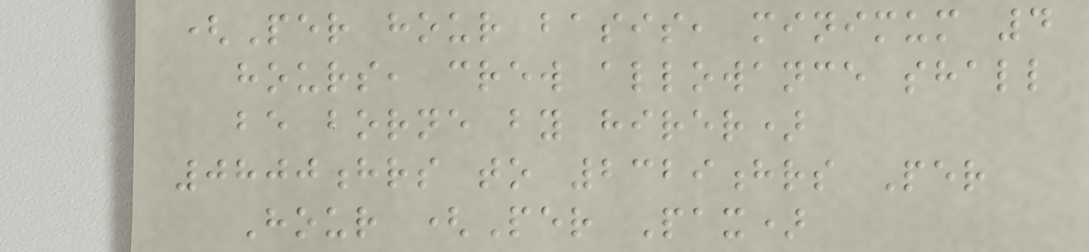(Per hour basis, minimum 4
hours, crew allowance shall
be borne by hirer)
0800hrs to 2329hrs Per
Hour (Per Pax)
